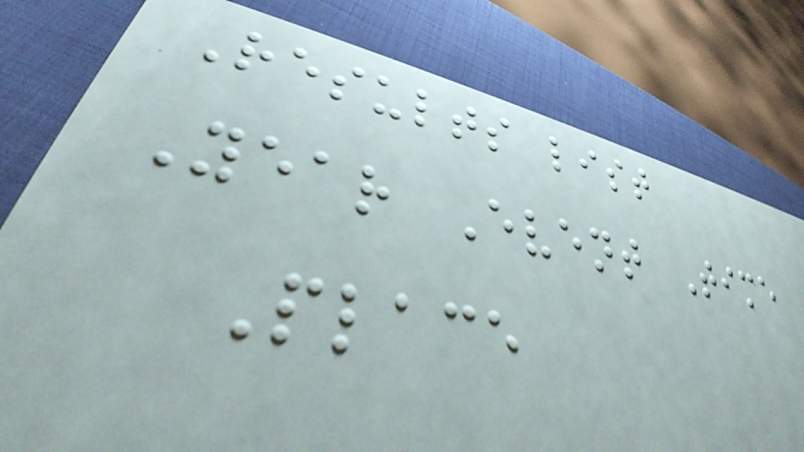Results list
Year Event Time
Place
